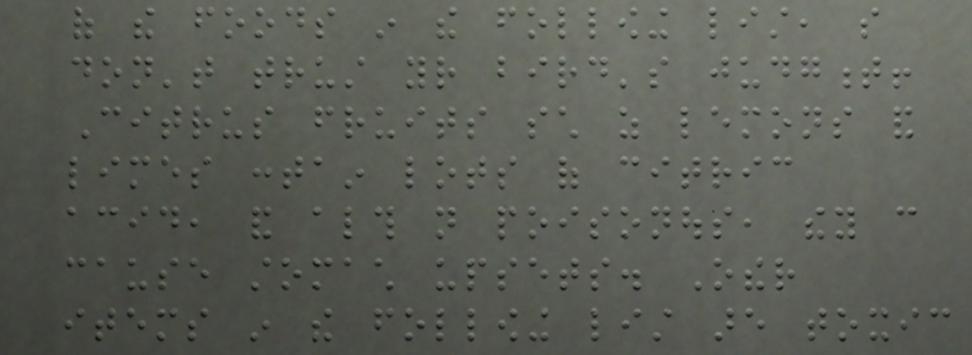of the foods in the following list, so
don't trust your bird's judgment!
Citrus fruits such as lemons and
limes contain lots of citric
acid, and although not poisonous, they can
cause stomach upsets. Other
items in the following list are toxic
